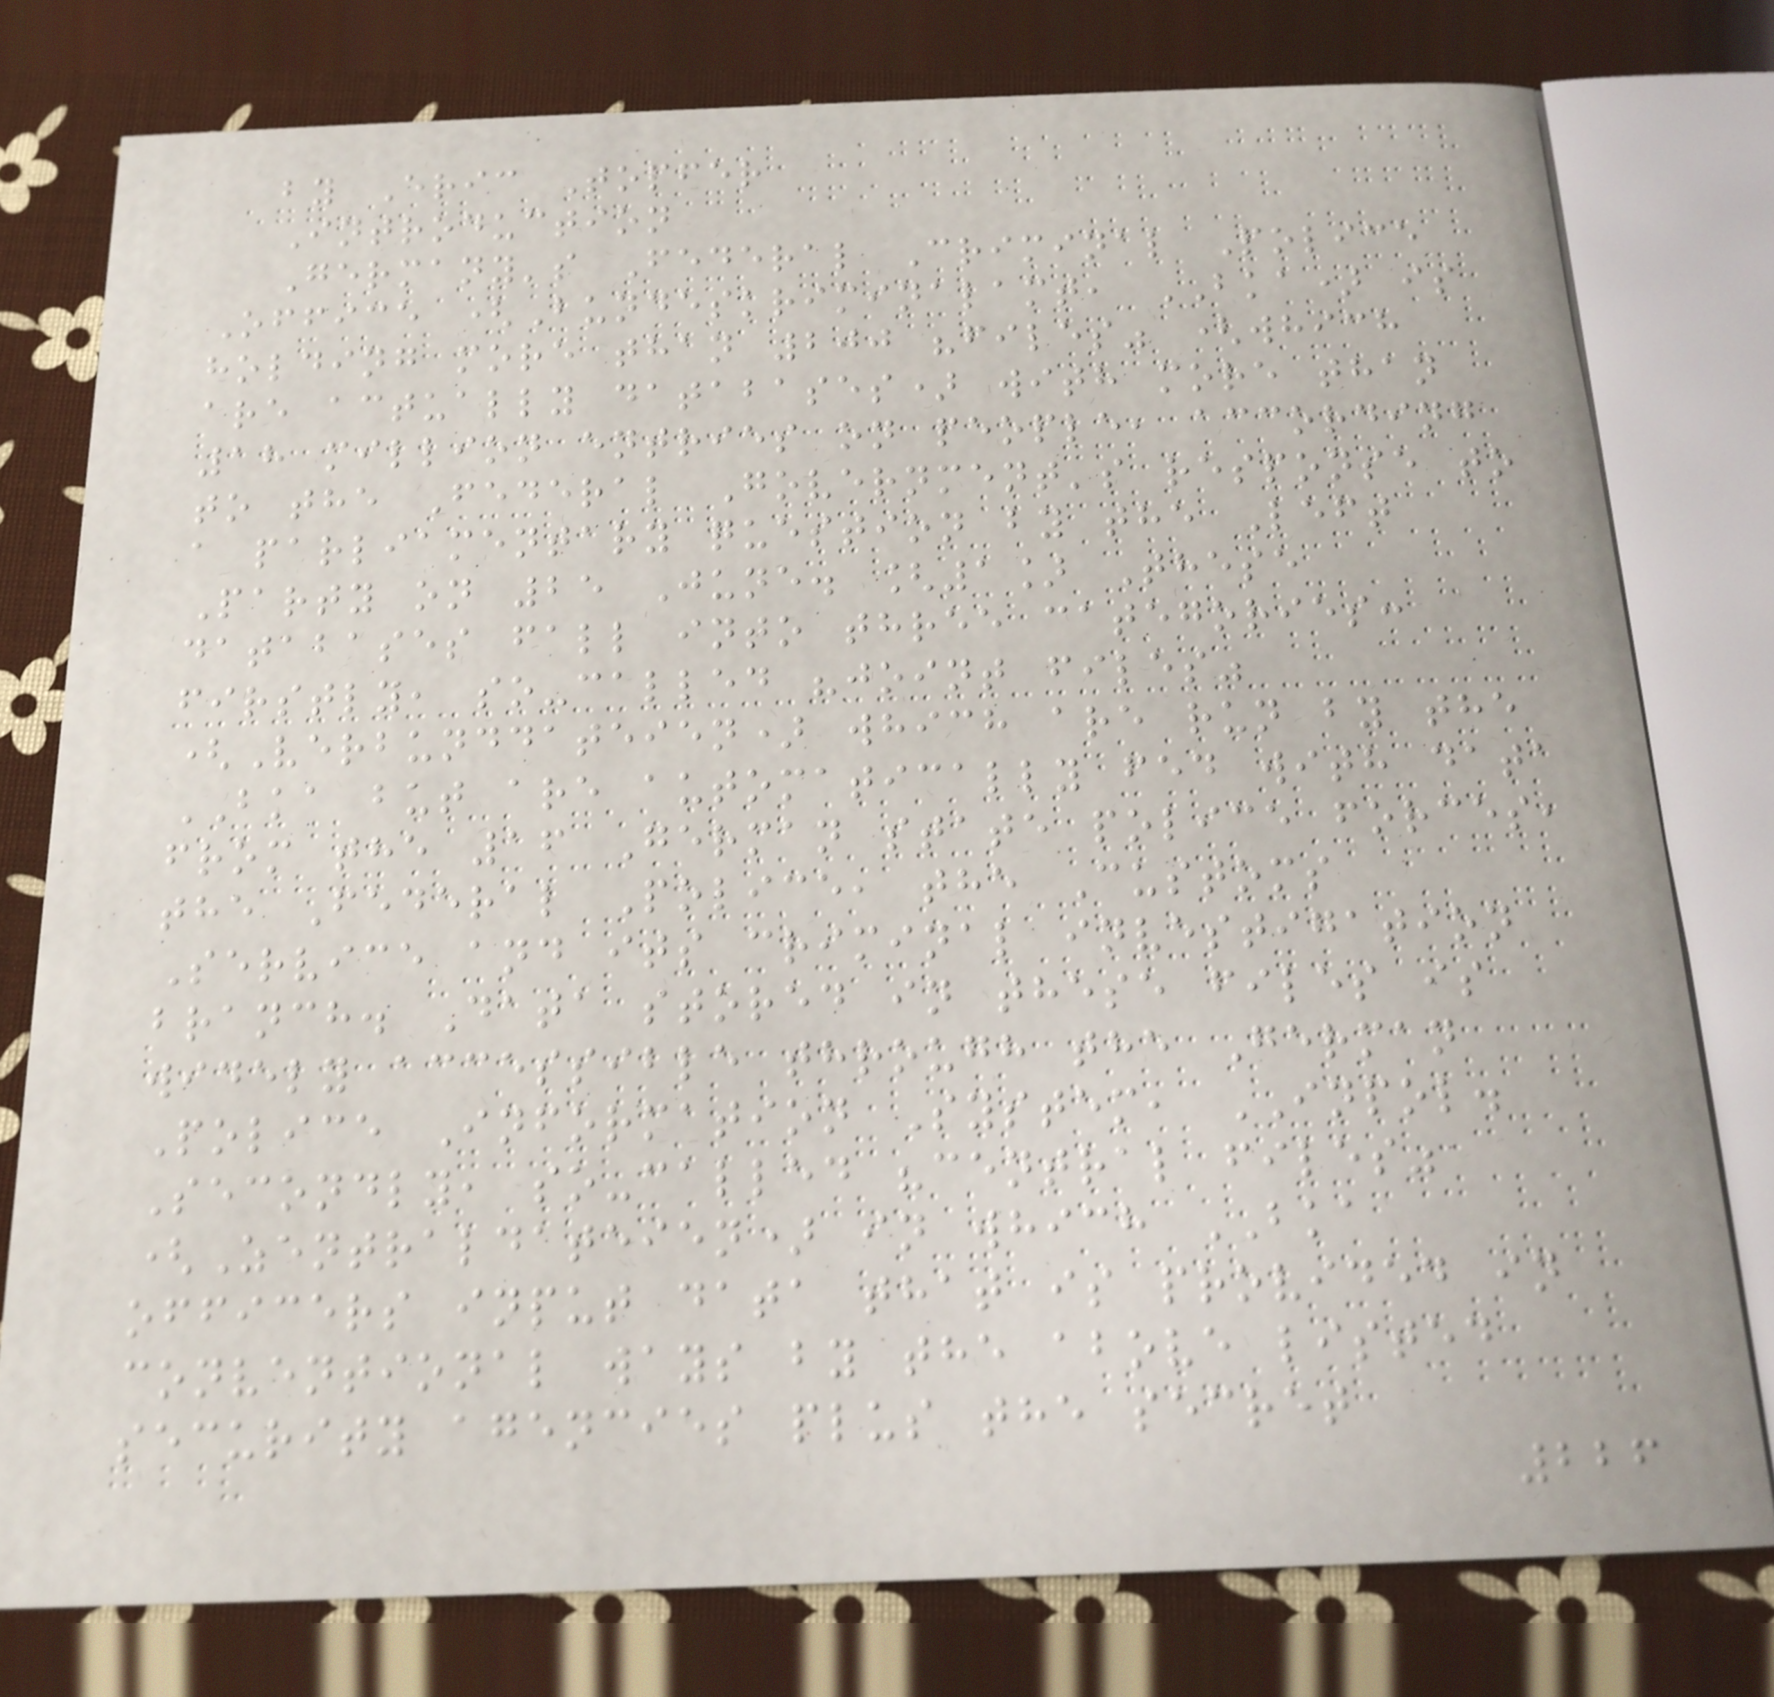by Eric Topfer
Introduction
Germany's Federal Criminal Police
Office (Bundeskriminalamt, BKA) is
holding more than 200 "files" (which
are actually databases) with more than
18 million entries on people, according
to the Federal Government's response to
a parliamentary question by the Left
Party on 25 June. [1] These
databases fall into three categories:
firstly, so-called "joint files"
(Verbunddateien) which are run by the
BKA but are automatically fed with data
from the 16 German state police forces,
the Federal Police, the Customs
Service and its criminal investigation
branch. Data stored in these files is
widely accessible through the German
Police Information System, INPOL.
Secondly, so-called "central files"
(Zentraldateien) in which BKA
officers input data that is provided in
conventional ways by the above listed
security agencies plus the secret
226
